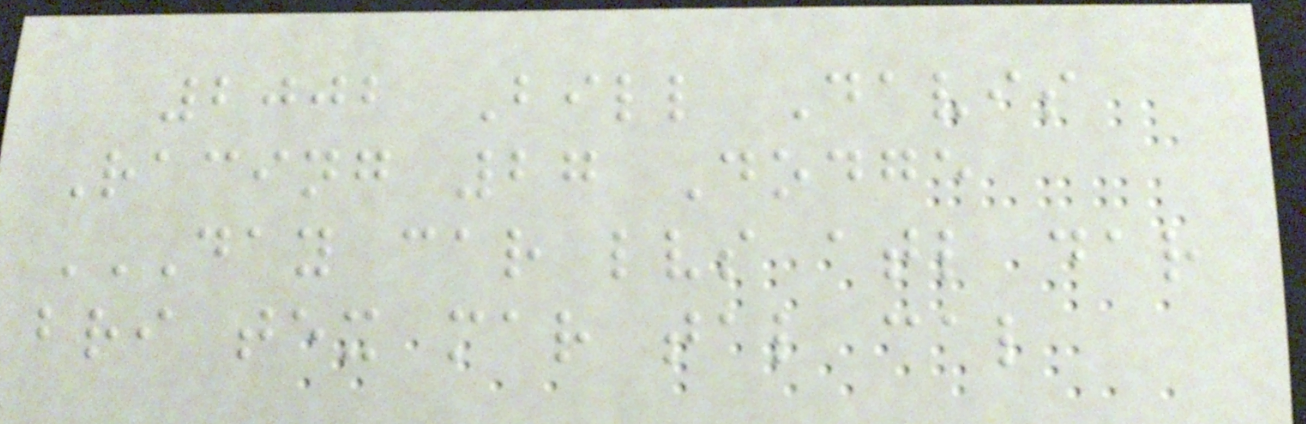2002 Bill Davis
Racing 27 Dodge
DAY CAR LVS ATL DAR
BRI TEX MAR TAL CAL
